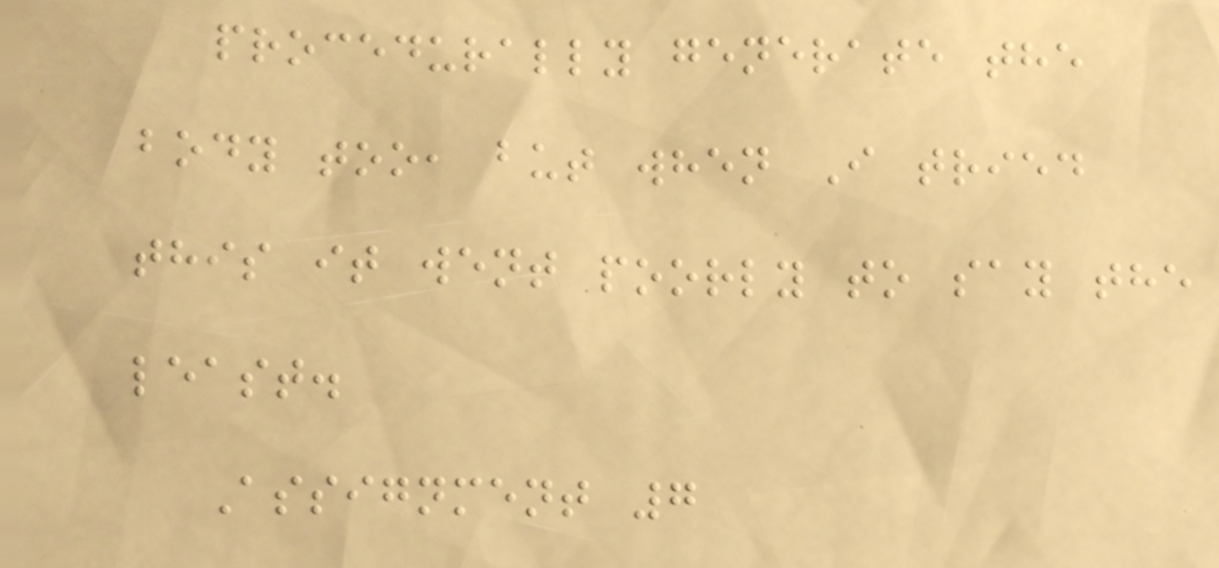procedurally generate the
body too, but when I tried
this it went poorly to say the
least.
Assignment 7
